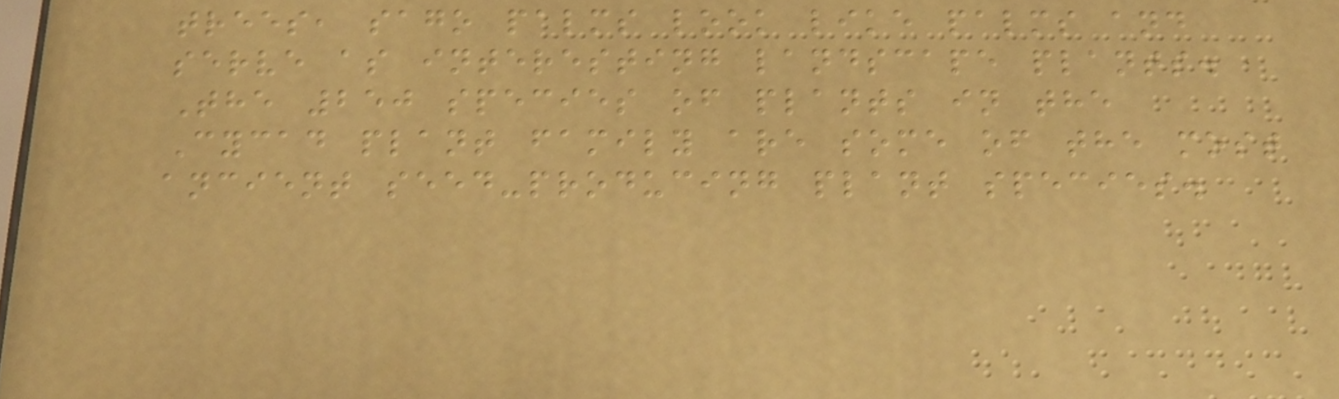trees, sago palms look like palms and
serve as interesting landscape plants.
The 250 species of plants in the
Cycad plant family are some of the most
ancient seed-producing plant species.
